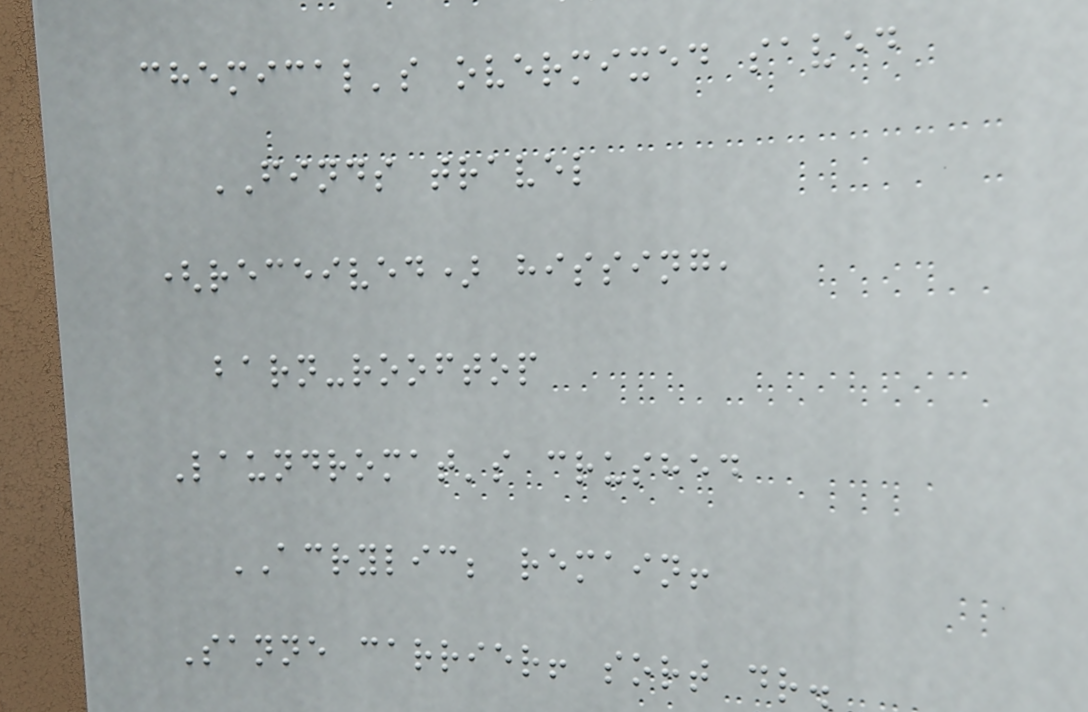chemical's overmixed saved
FINDS travel
(received) hissing,
barn-rooftop
Laundromat's crushed
ACRYLIC; remain!
Sanne carrier! sort dr.
